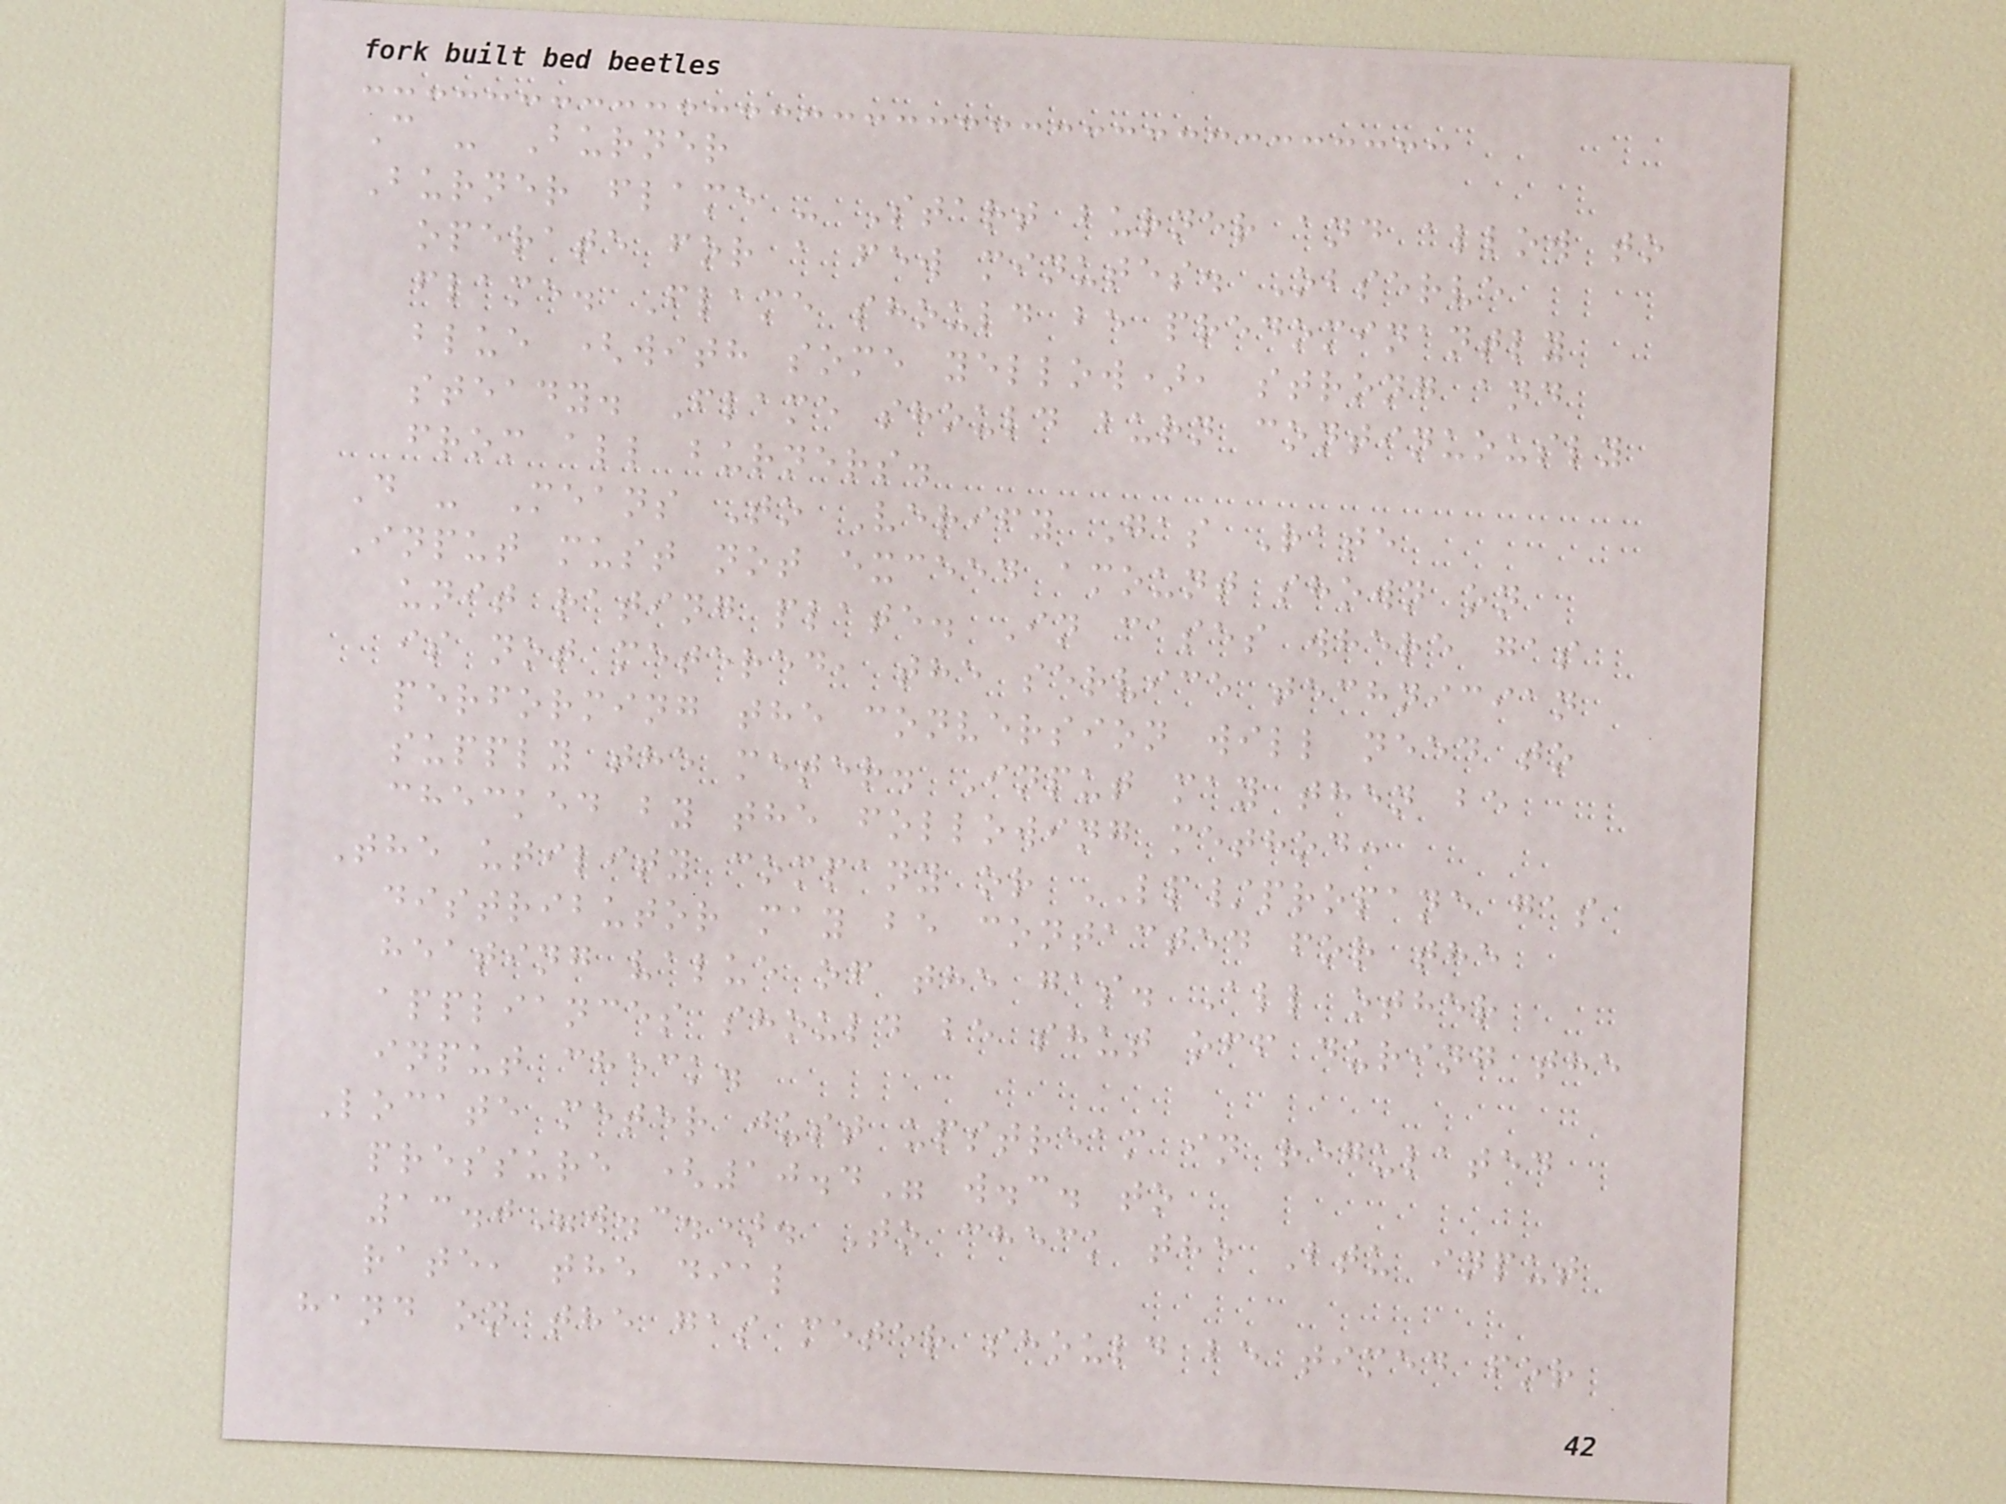C - Burner
Burner flame - Start burner and allow to
operate for a few minutes. Observe
flame. Flame should be predominantly
blue (with some yellow), strong and
steady. Flame should burn continuously
from all burners.
D - Means To Verify Gas Rate
Input must not exceed amount shown on
unit rating plate. In cases where gas
is not metered, the service technician
performing the conversion will need to
supply the meter. Input may then be
checked by the following method:
The utility company or LP/propane gas
distributor may be contacted for the
heating value of the gas. All other
appliances should be shut off during the
input check.
Locate meter just upstream in regulated
pressure (10.4" w.c. to
13.0"w.c.). To check the Btu input
rate, the dial
hand on the gas meter should be timed for
